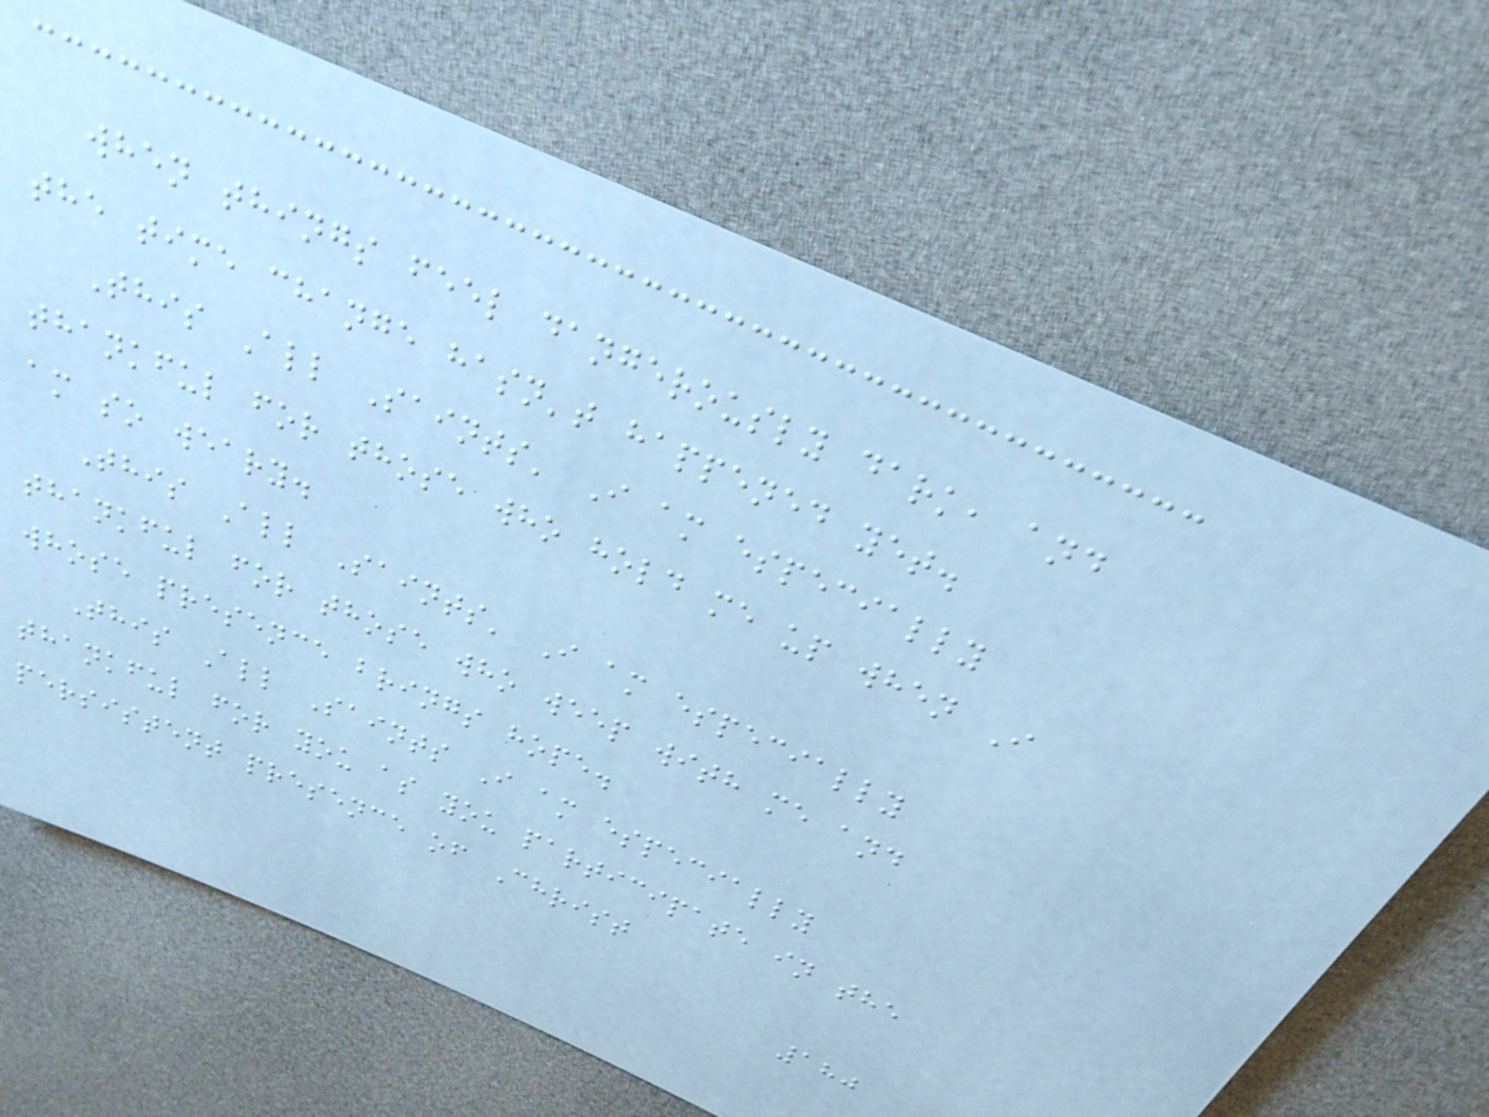when things feel dangerously dark, and
the time change hasn't happened yet.
This All Saints' I am especially
thankful for those who hold me up when I
am so weary.
This All Saints' I am especially
thankful for those who weep with me and
whose presence brings hope.
This All Saints I am especially
thankful for you as you participate in the
persistent presence of Christ
180
